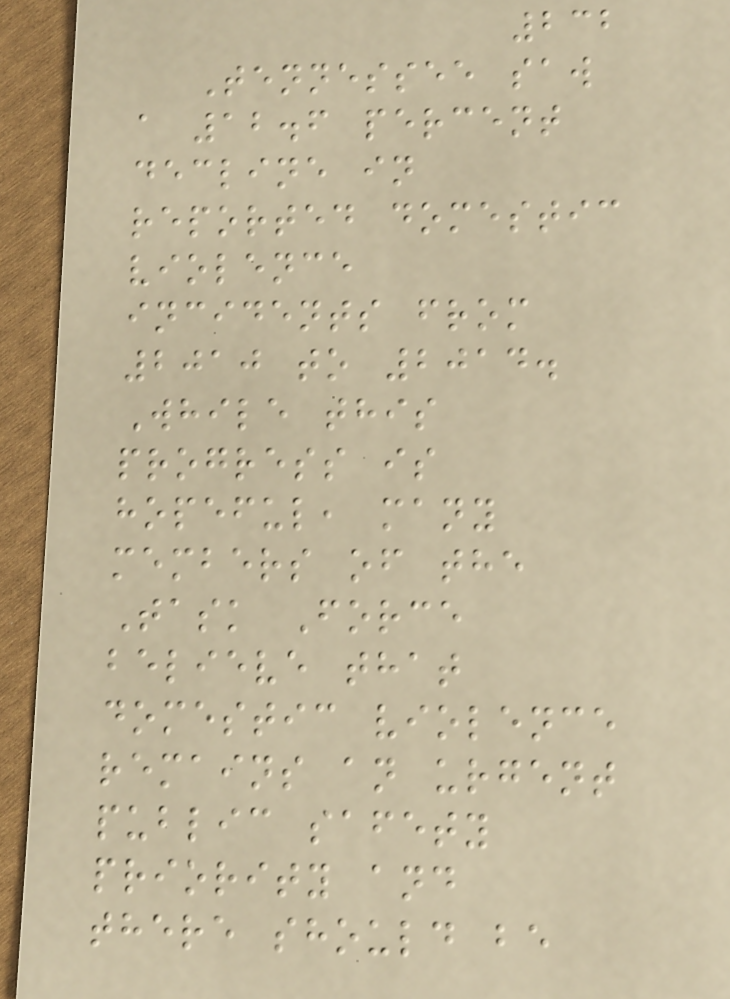232
Tennessee saw
a 12.6 percent
decline in
reported domestic
violence
incidents from
2010 to 2014.
While this
progress is
hopeful, many
members of the
Task Force
believe that
domestic violence
remains an urgent
public safety
priority and
there should be
